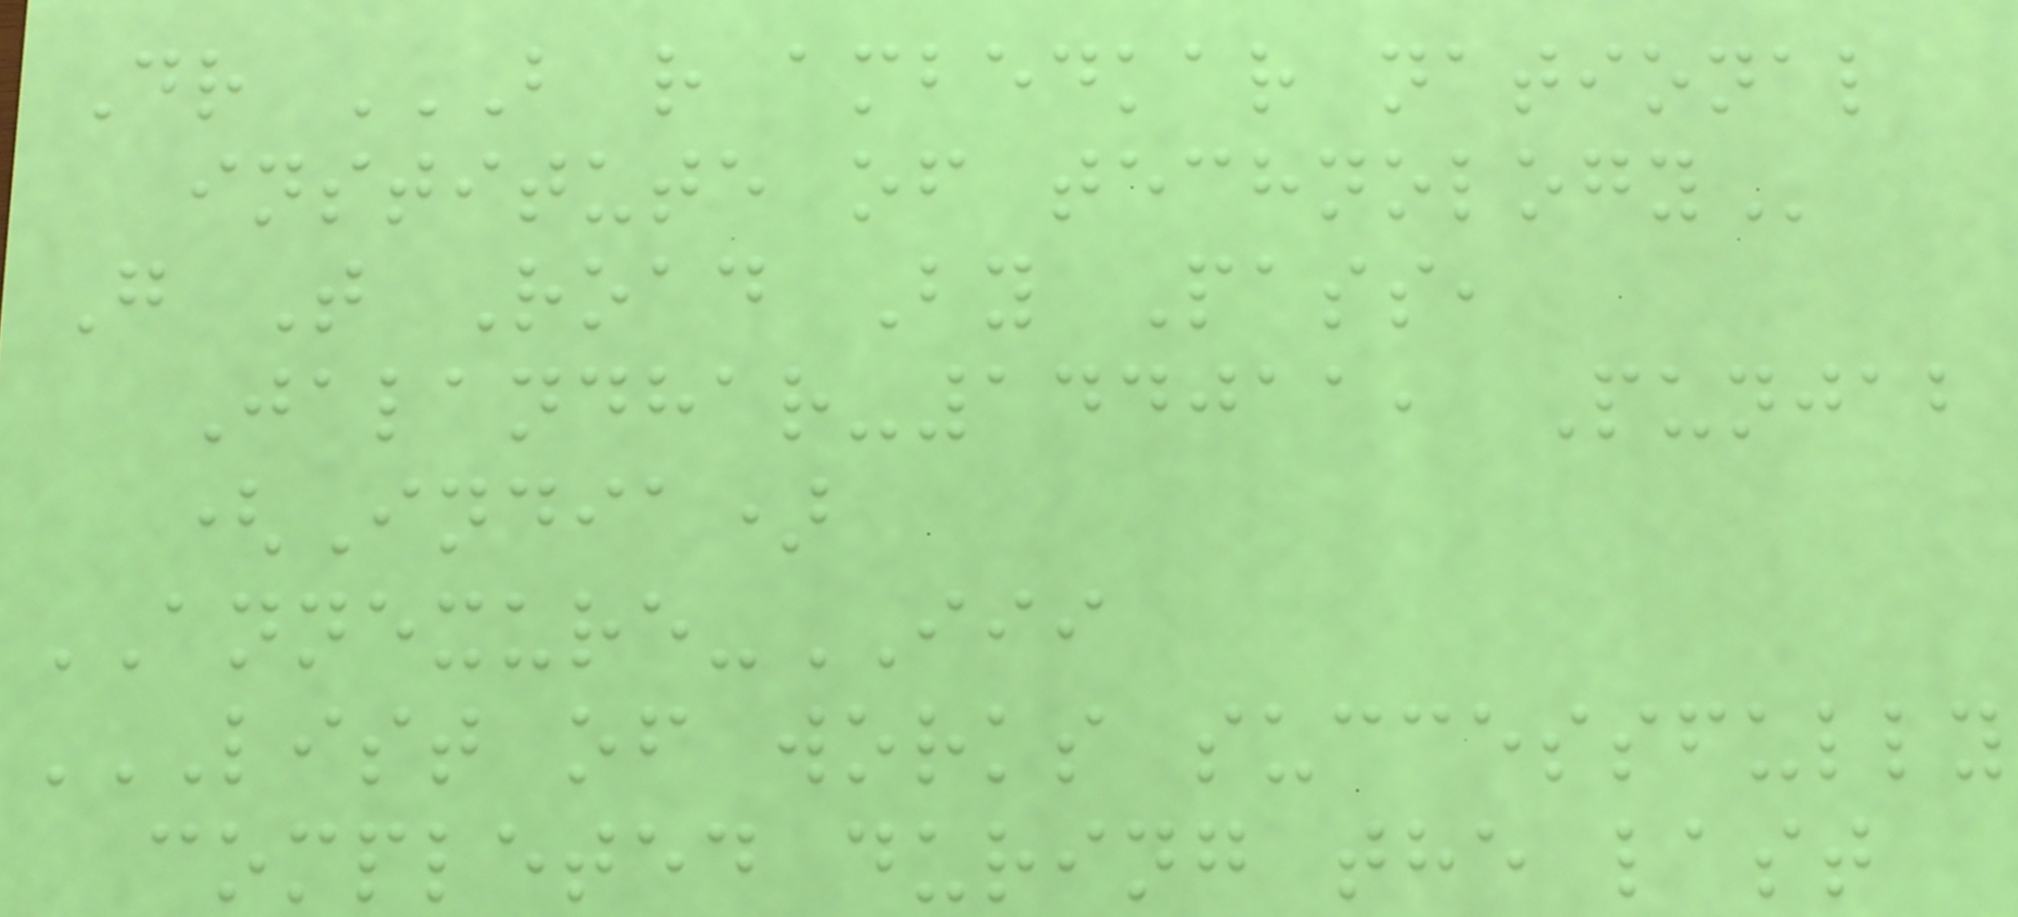Dr B R AMBEDKAR NATIONAL
INSTITUTE OF TECHNOLOGY
G T Road By Pass,
Jalandhar-144011, Punjab
(India)
ANNEXURE-III
LIST OF WORKS SUCCESSFULLY
COMPLETED DURING THE LAST
